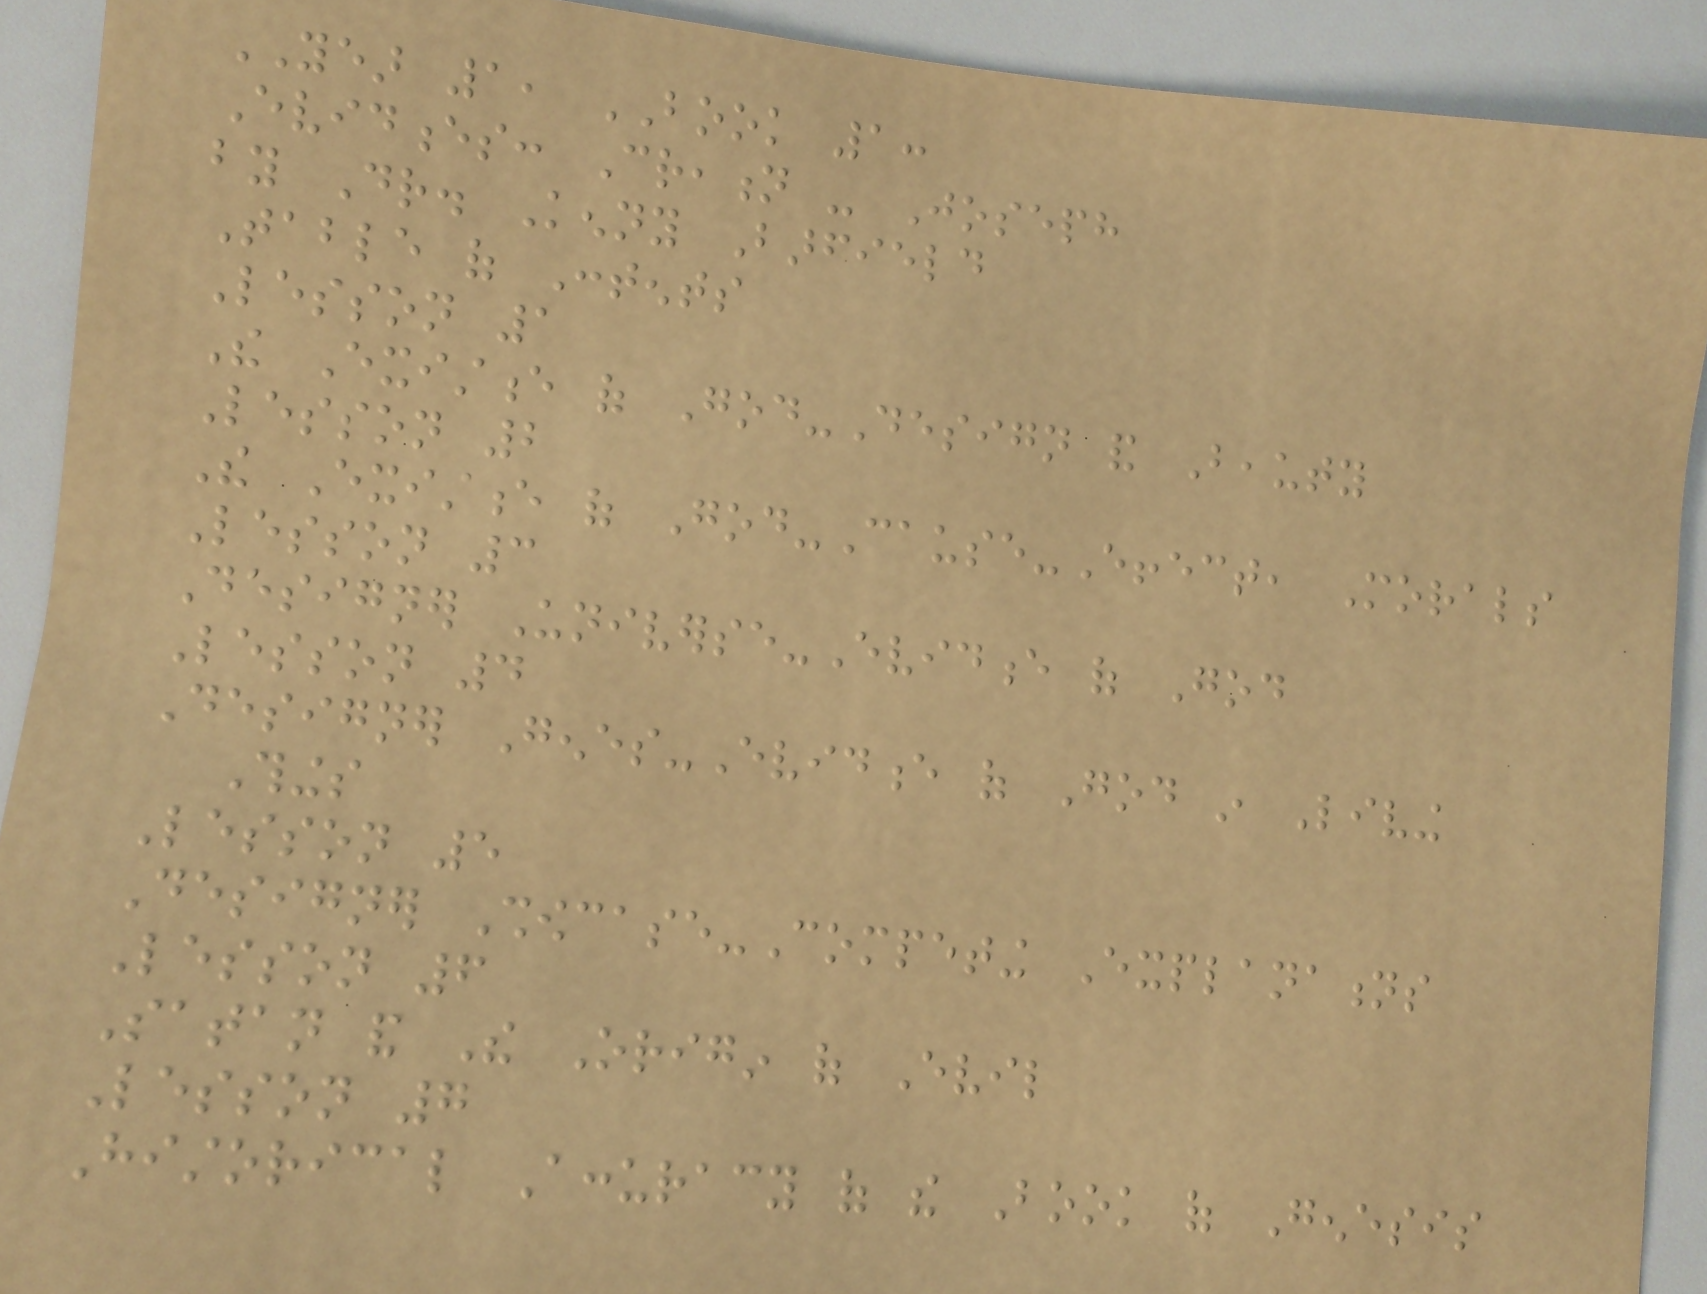YEAR 1, BOOK 1:
Evidences: Creation - Joseph
by Dr. Kenny Barfield
Table of Contents
Lesson 1
The Existence of God-Design and Beauty
Lesson 2
The Existence of God-Cause-Effect, Morals
Lesson 3
Designer Universe-Evidence of God
Lesson 4
Designer Genes-Evidence of God in Living
Things
Lesson 5
Designer Showcase-Competing Explanations
Lesson 6
Satan and The Origin of Evil
Lesson 7
Historical Accuracy of the Book of Genesis
